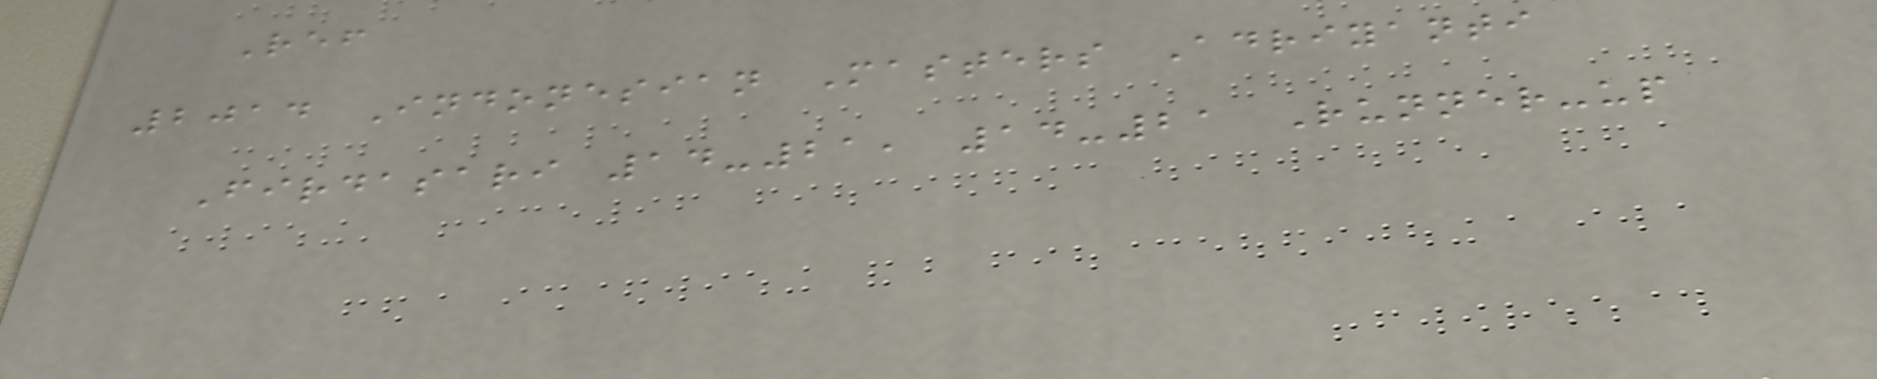Ref
2014 Indonesian Masters Adriyanti
Firdasari 14-21, 14-21 Runner-up
